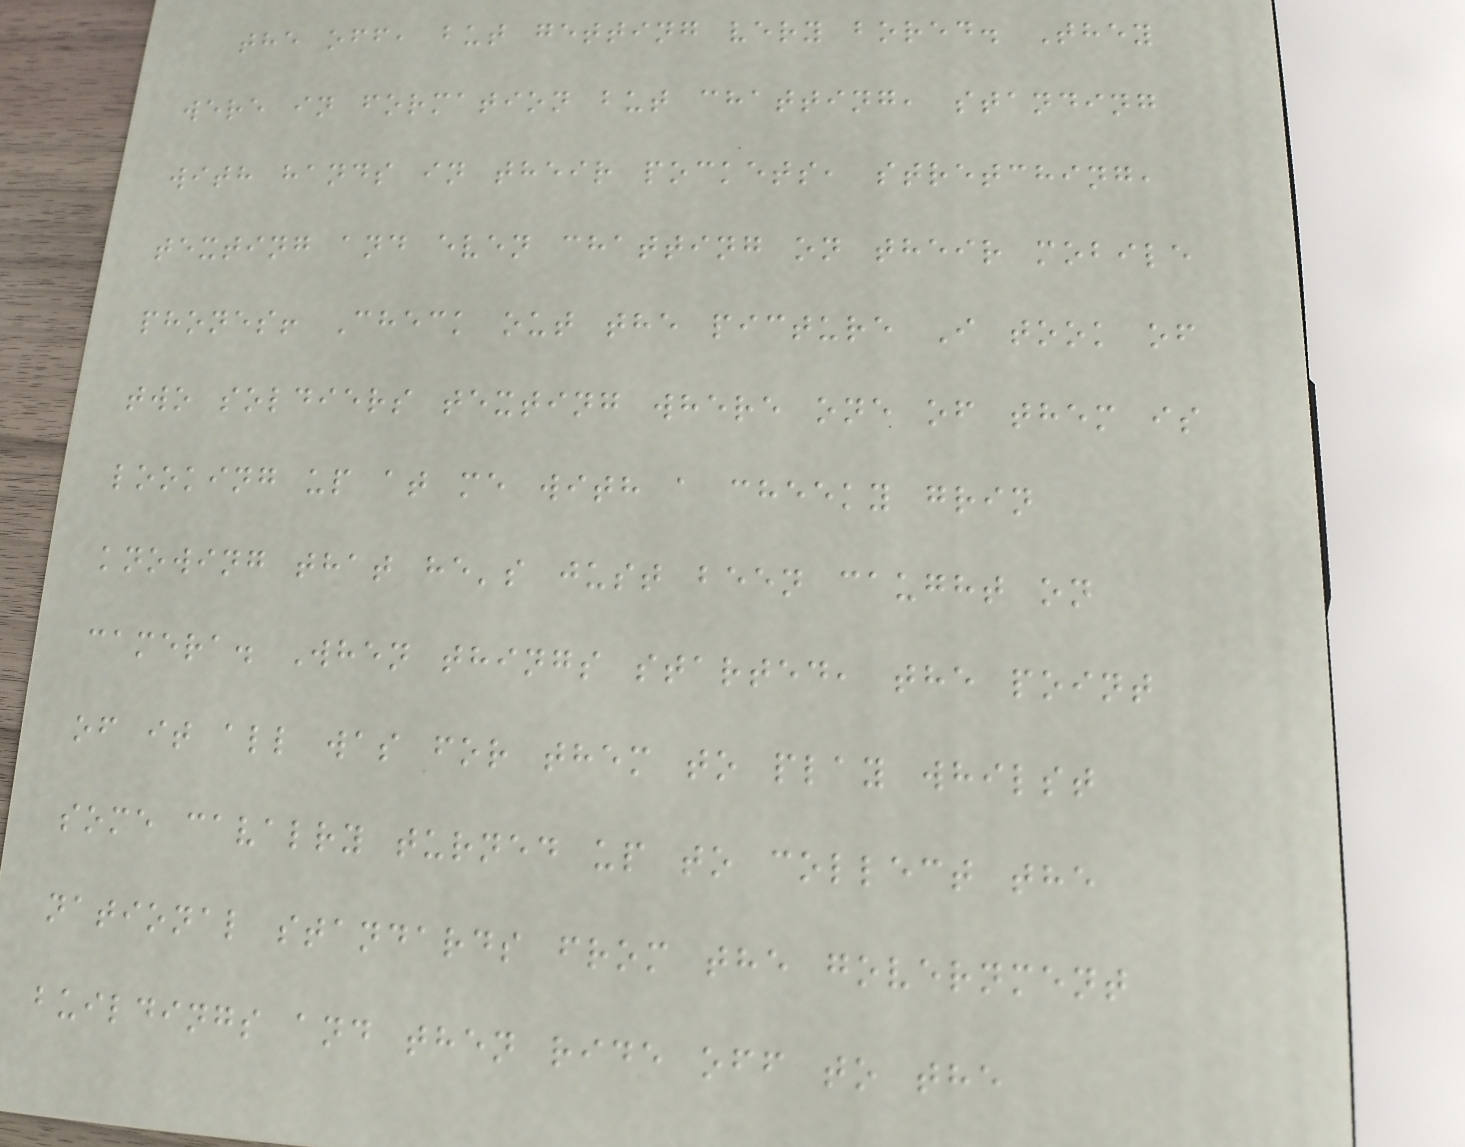the off, but getting very bored. They
were in formation but chatting, standing
with hands in their pockets, stretching,
texting and even chatting on their mobile
phones! Check out the picture I took of
two soldiers texting where one of them is
looking up at me with a cheeky grin
knowing that he's just been caught on
camera. When things started, the point
of it all was for them to play whilst
some cavalry turned up to collect the
national standards from the government
buildings and then ride off to the
